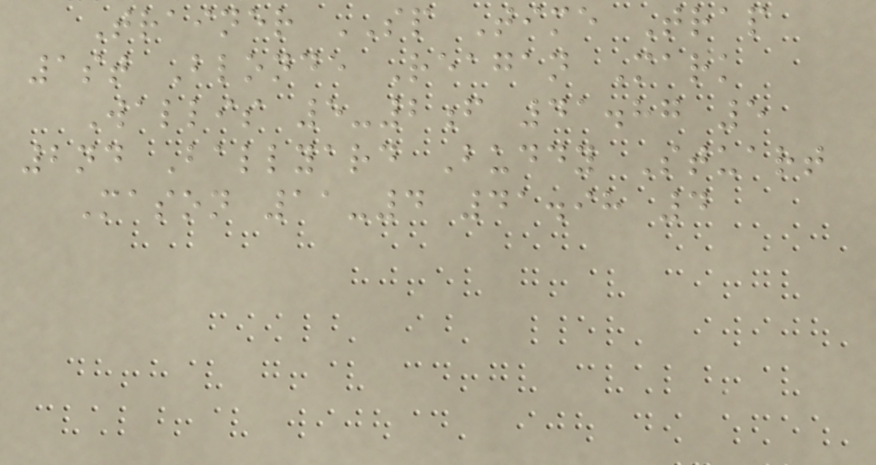Trainer SP Time Trap
1st Blonde Reagan Mark
Wallis 5-2f 41.87 5
2nd Ballyard Buddy Stuart
Mason 11-4 41.98 4
